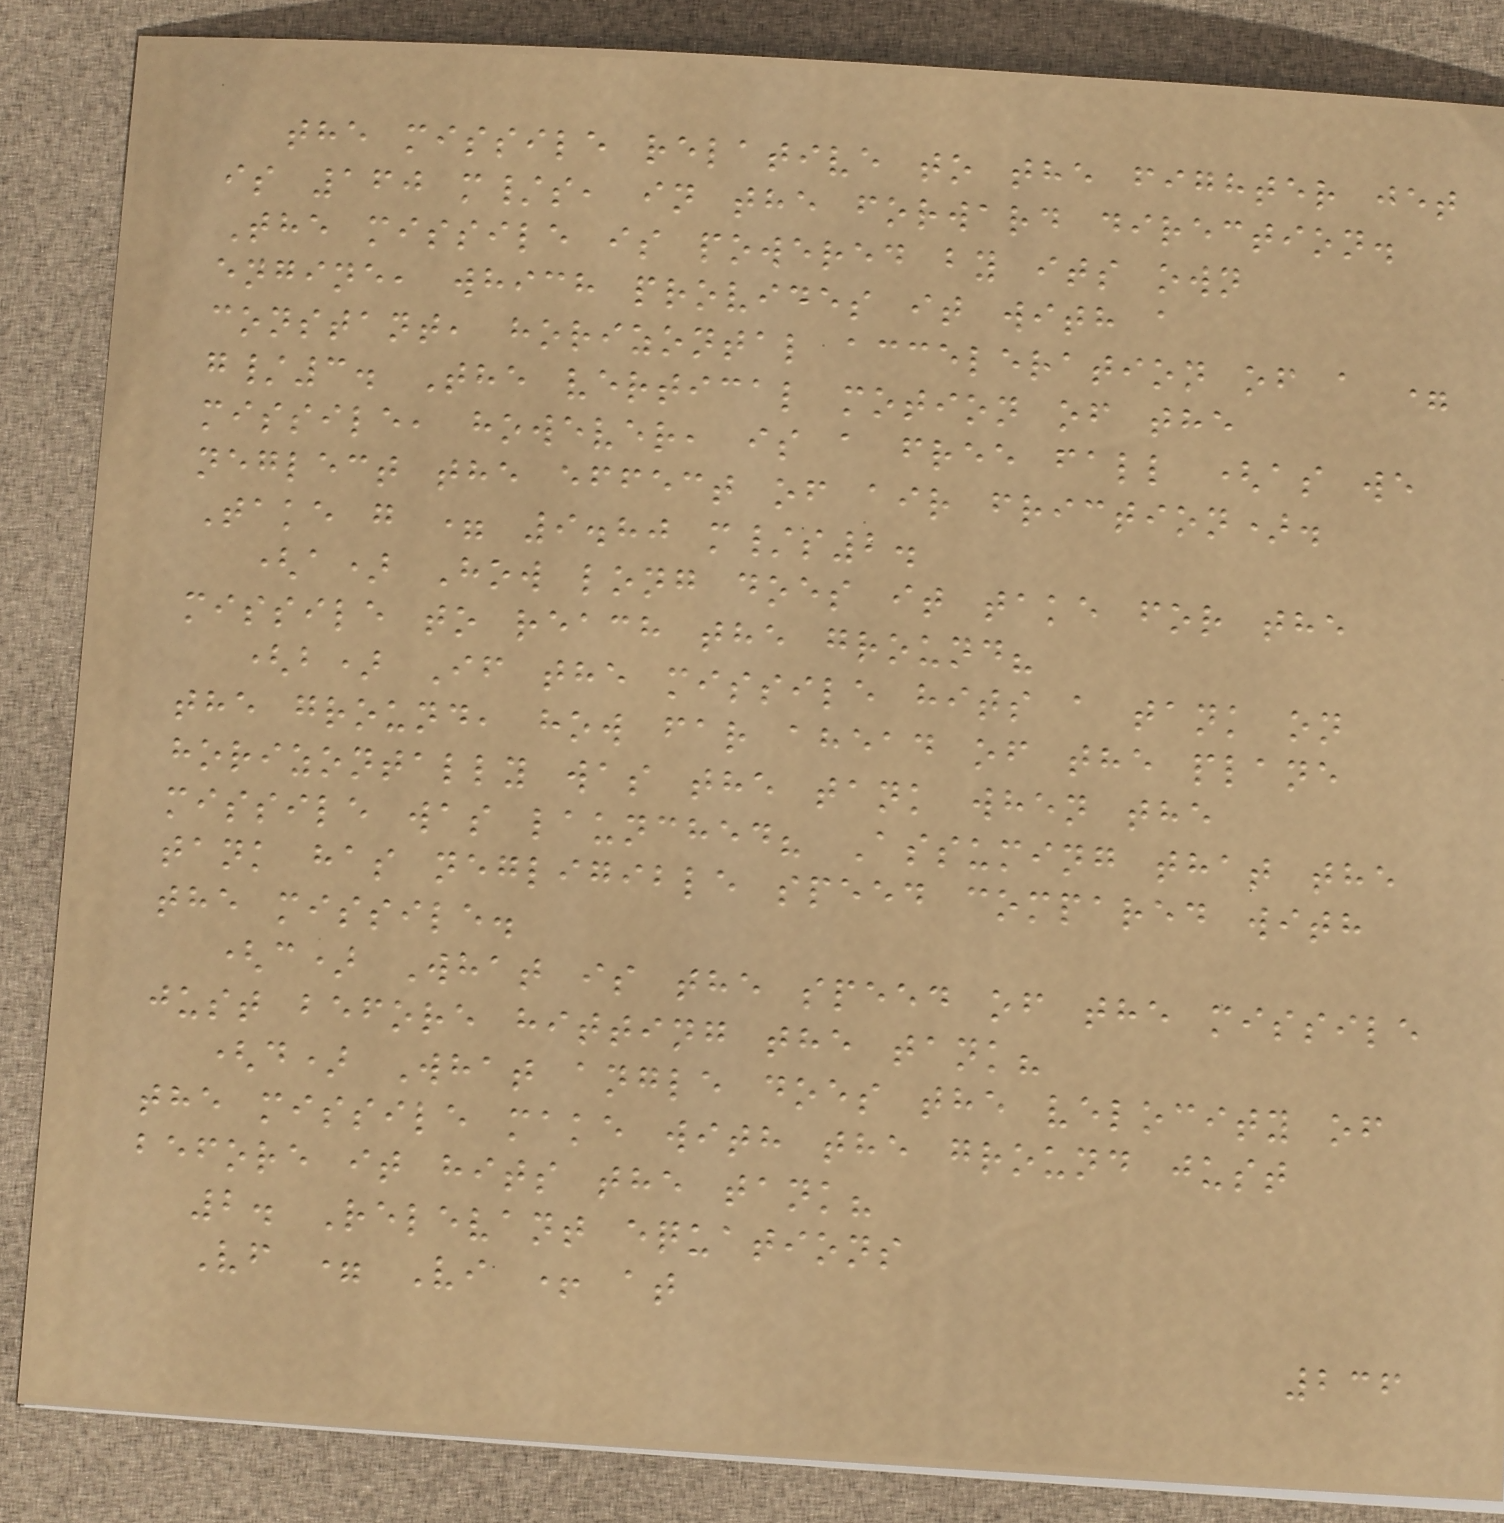the missile relative to the fighter jet
is 160 m/s, in the forward direction.
The missile is powered by its own
engine, which provides it with a
constant, horizontal acceleration of a =
g/3. The vertical motion of the
missile, however, is a free fall (as we
neglect the effect of air friction).
Take g = 9.80 m/s2.
(a) How long does it take for the
missile to reach the ground?
(b) If the missile hits a tank on
the ground, how far ahead of the plane
horizontally was the tank when the
missile was launched? Assuming that the
tank has negligible speed compared with
the missile.
(c) What is the speed of the missile
just before hitting the tank?
(d) What angle does the velocity of
the missile make with the ground just
before it hits the tank?
2. Relevant equations
Vf = Vi + at
236
